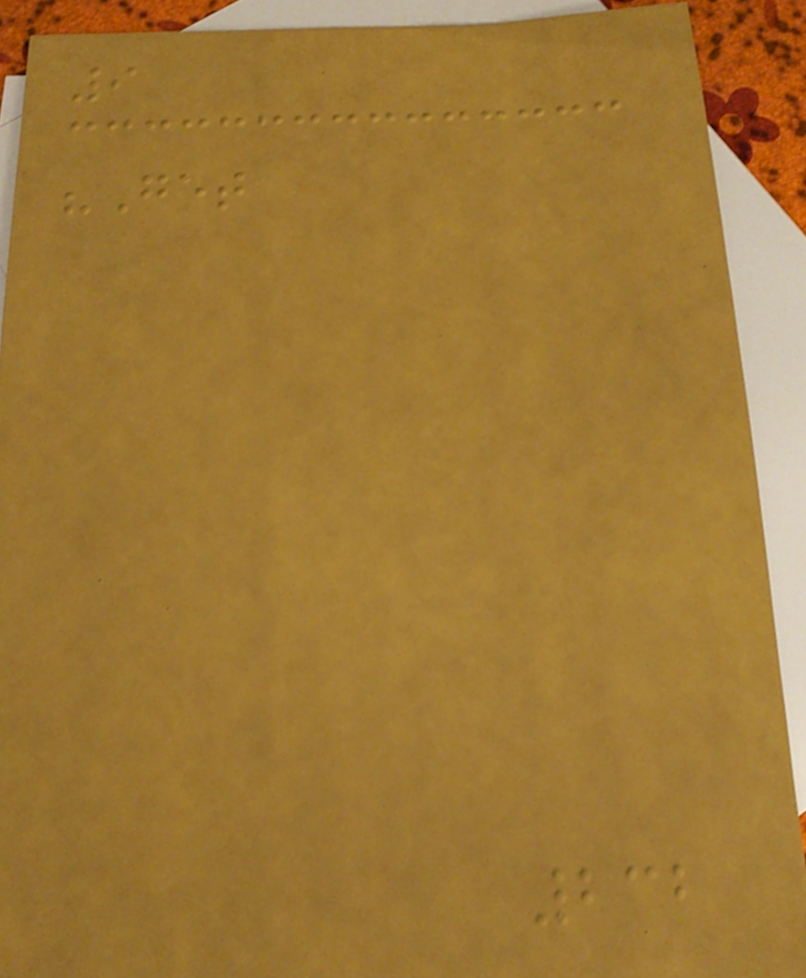9
"Get
232
